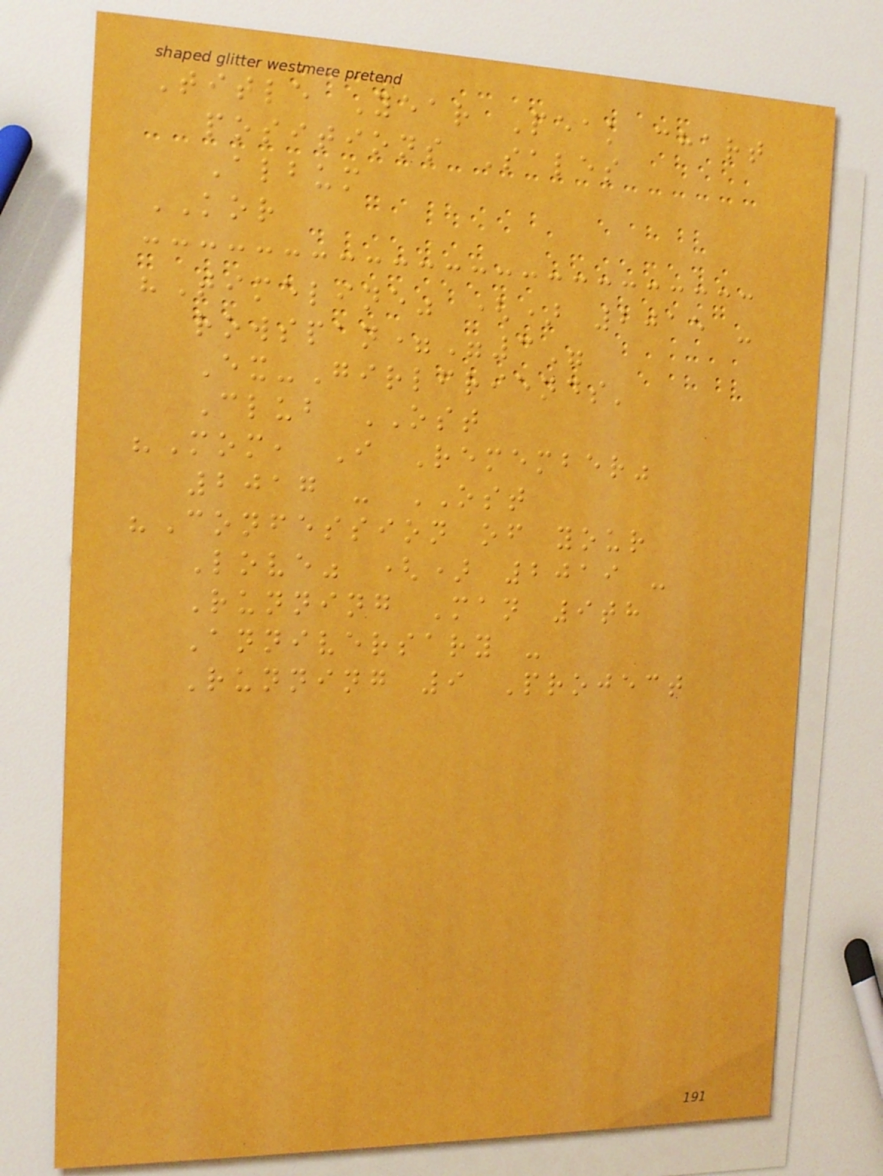Title Year Peak chart
positions Sales
Album
KOR
"Timeline" () 2015 -
rowspan="3"
Ex-Girlfriends'
Club OST
"Mom, I Remember"
2017 - OST
"Confession of your
Love" () 2019 -
Running Man 9th
Anniversary -
Running 9 Project
